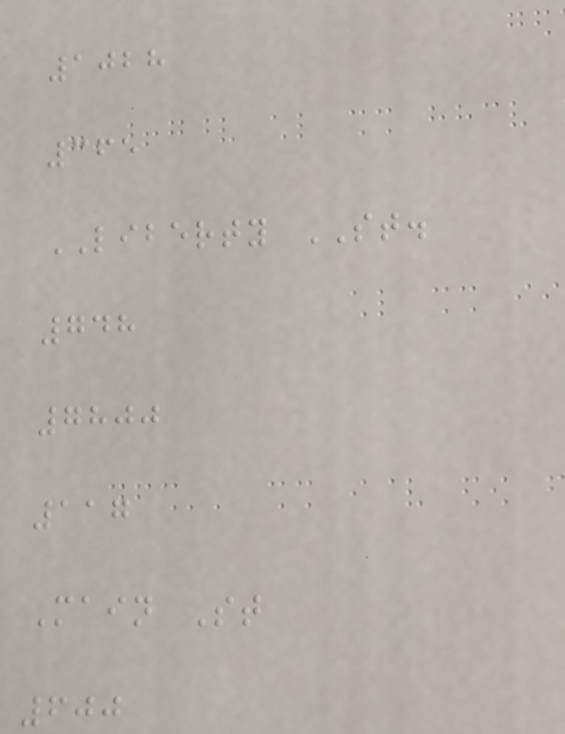1028
365
LIBERTY ST.
748
7800
117
Main St
600
